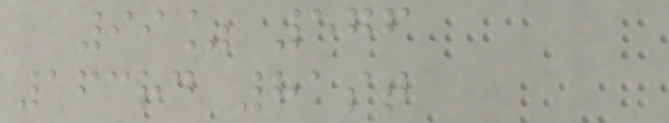99% 576
163rd 81st
